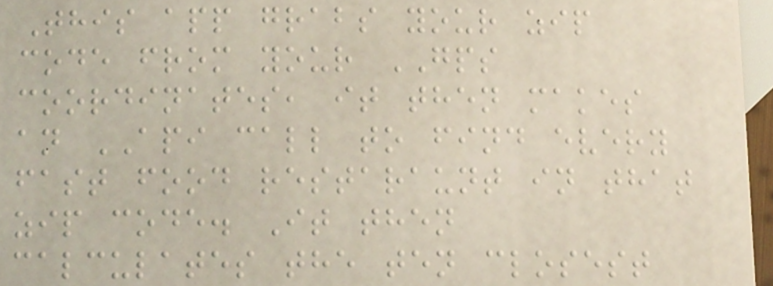This app grabs your zip
code from your GPS
coordinates, it then makes
an API call to find every
fast food restaraunt in that
zip code. It then
calculates the ten closest
